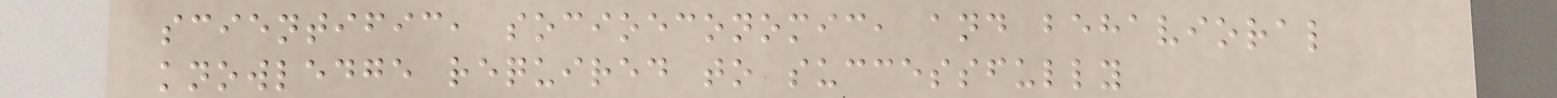scientific, socioeconomic, and behavioral
knowledge required to successfully
